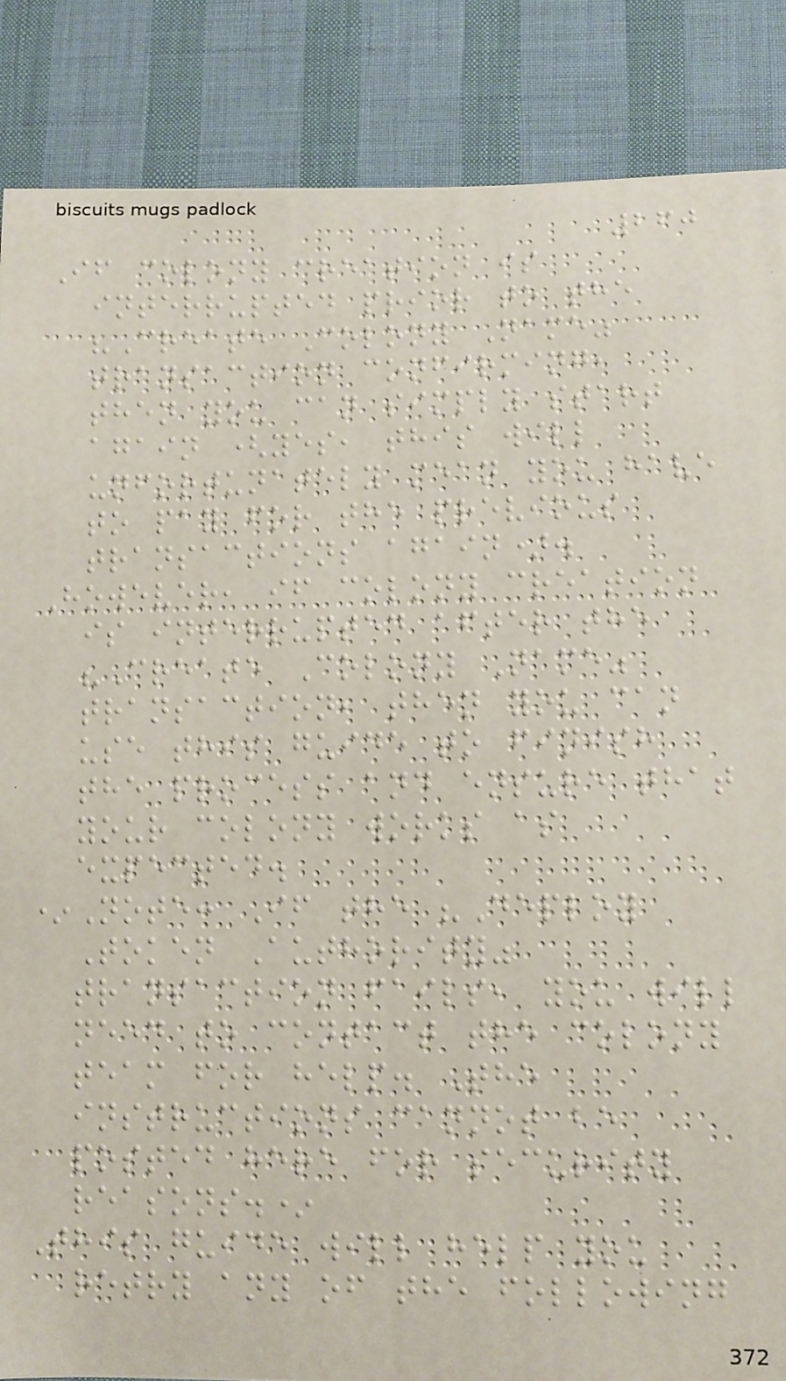260
If colony creation is
interrupted prior to the
"Create Colony Name"
transaction confirming,
then you can simply start
again (yes, this will
unfortunately mean you have
to pay for the previous
transactions again).
However, if colony creation
is interrupted after the
"Create Colony Name"
transaction, then you can
use this guide to finish
the process and ensure that
your colony works as
expected.
*Note: If the "Deploy
Token Authority"
transaction fails, you will
need to contact the colony
team for help. The
instructions cannot be
posted here for security
reasons.*
This guide will help you
retry any of the following
